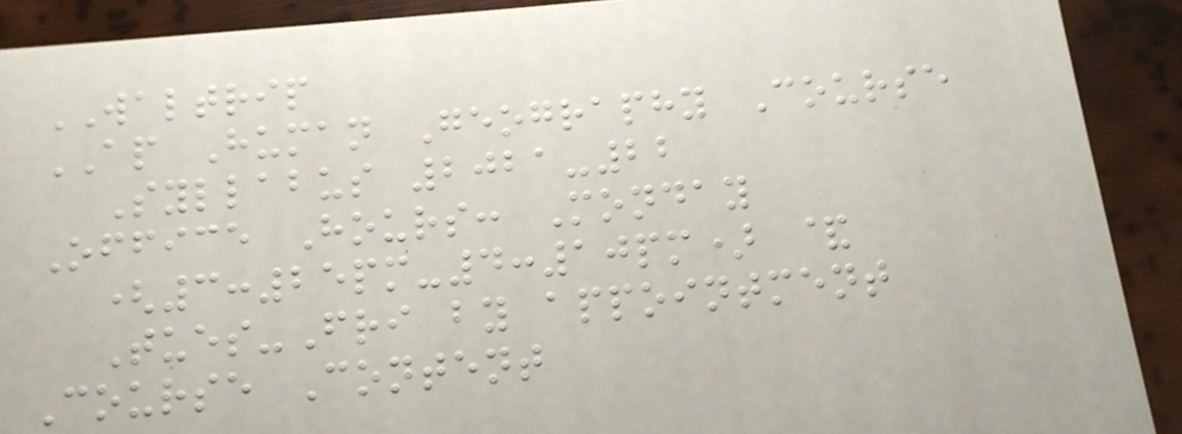WALTRIP
AP Human Geography Course
Syllabus 2021-22
Office Hours: Monday
(3:25pm-4:10pm) &
Tues-Fri by appointment
Course Content
